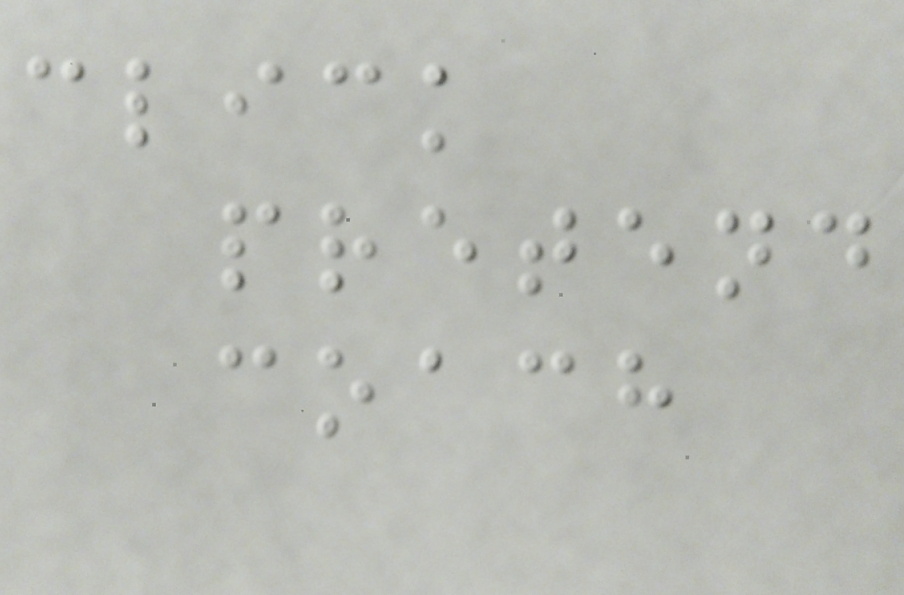click
pretend
coach
